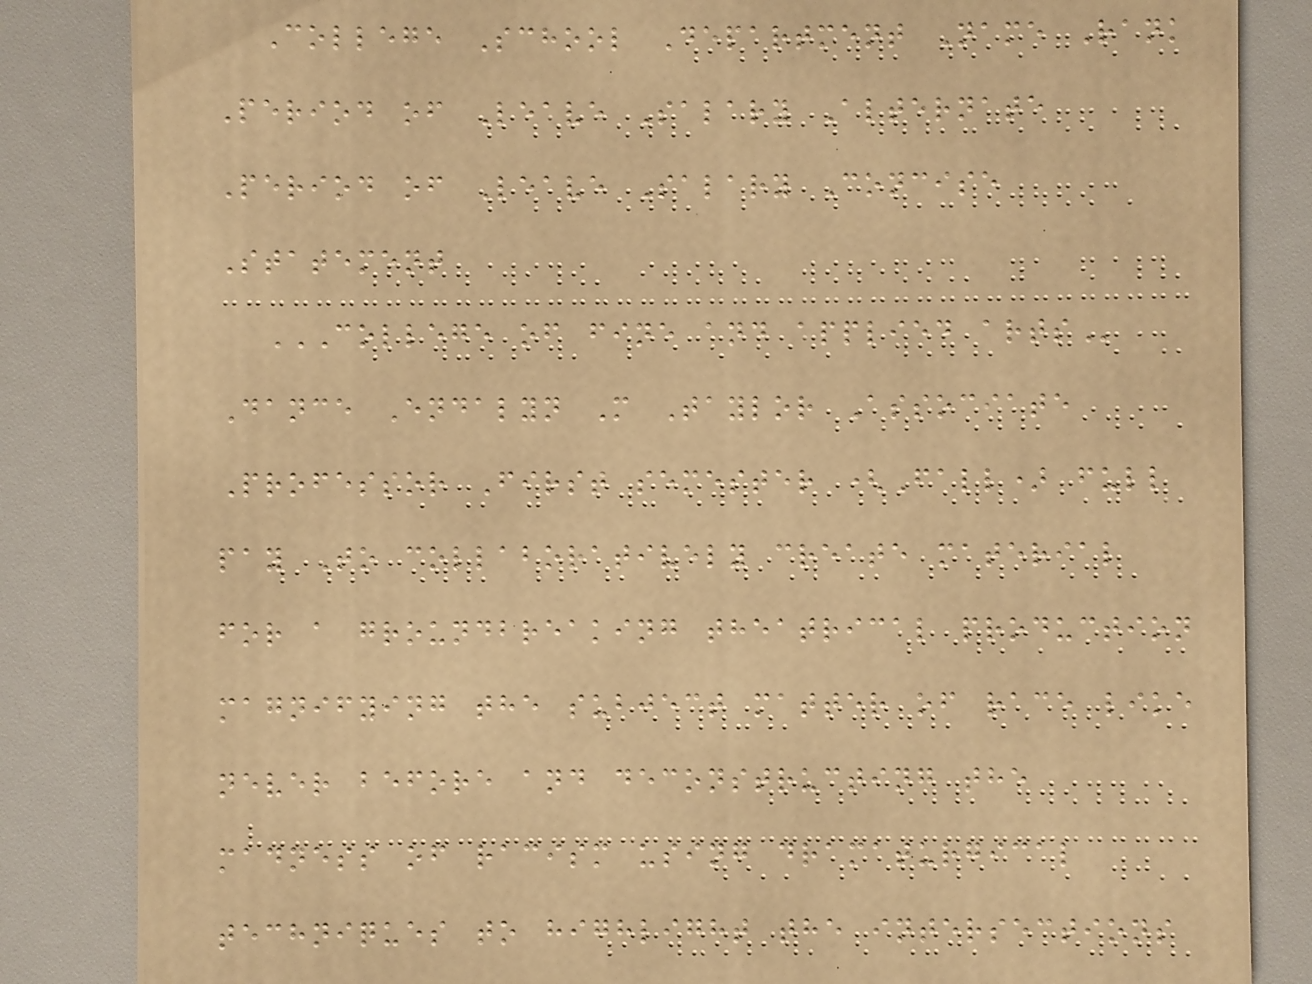College School Department Name Rank
Period of Leave Salary Alternate
Period of Leave Salary Concise
Statement
COLLEGE OF FINE AND APPLIED ARTS
Dance Endalyn M Taylor Associate
Professor First semester (Fall) full
pay To collaboratively create material
for a groundbreaking theatrical production
magnifying the subject matter of race like
never before and deconstructing the
madness of racism using dramaturgical
techniques to highlight the intersections
